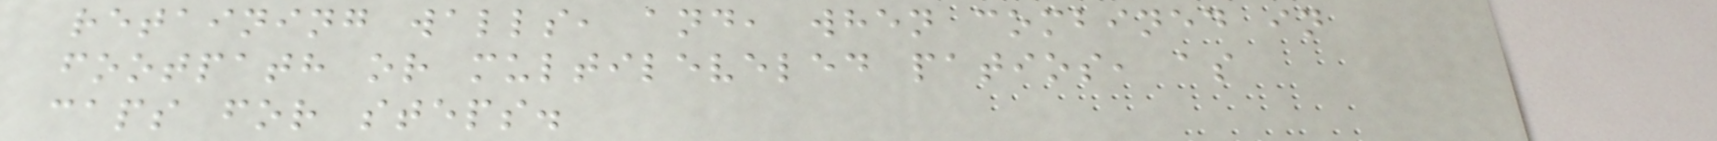retaining walls, and, when combined in
footpath or multileveled patios, as
caps for steps.
